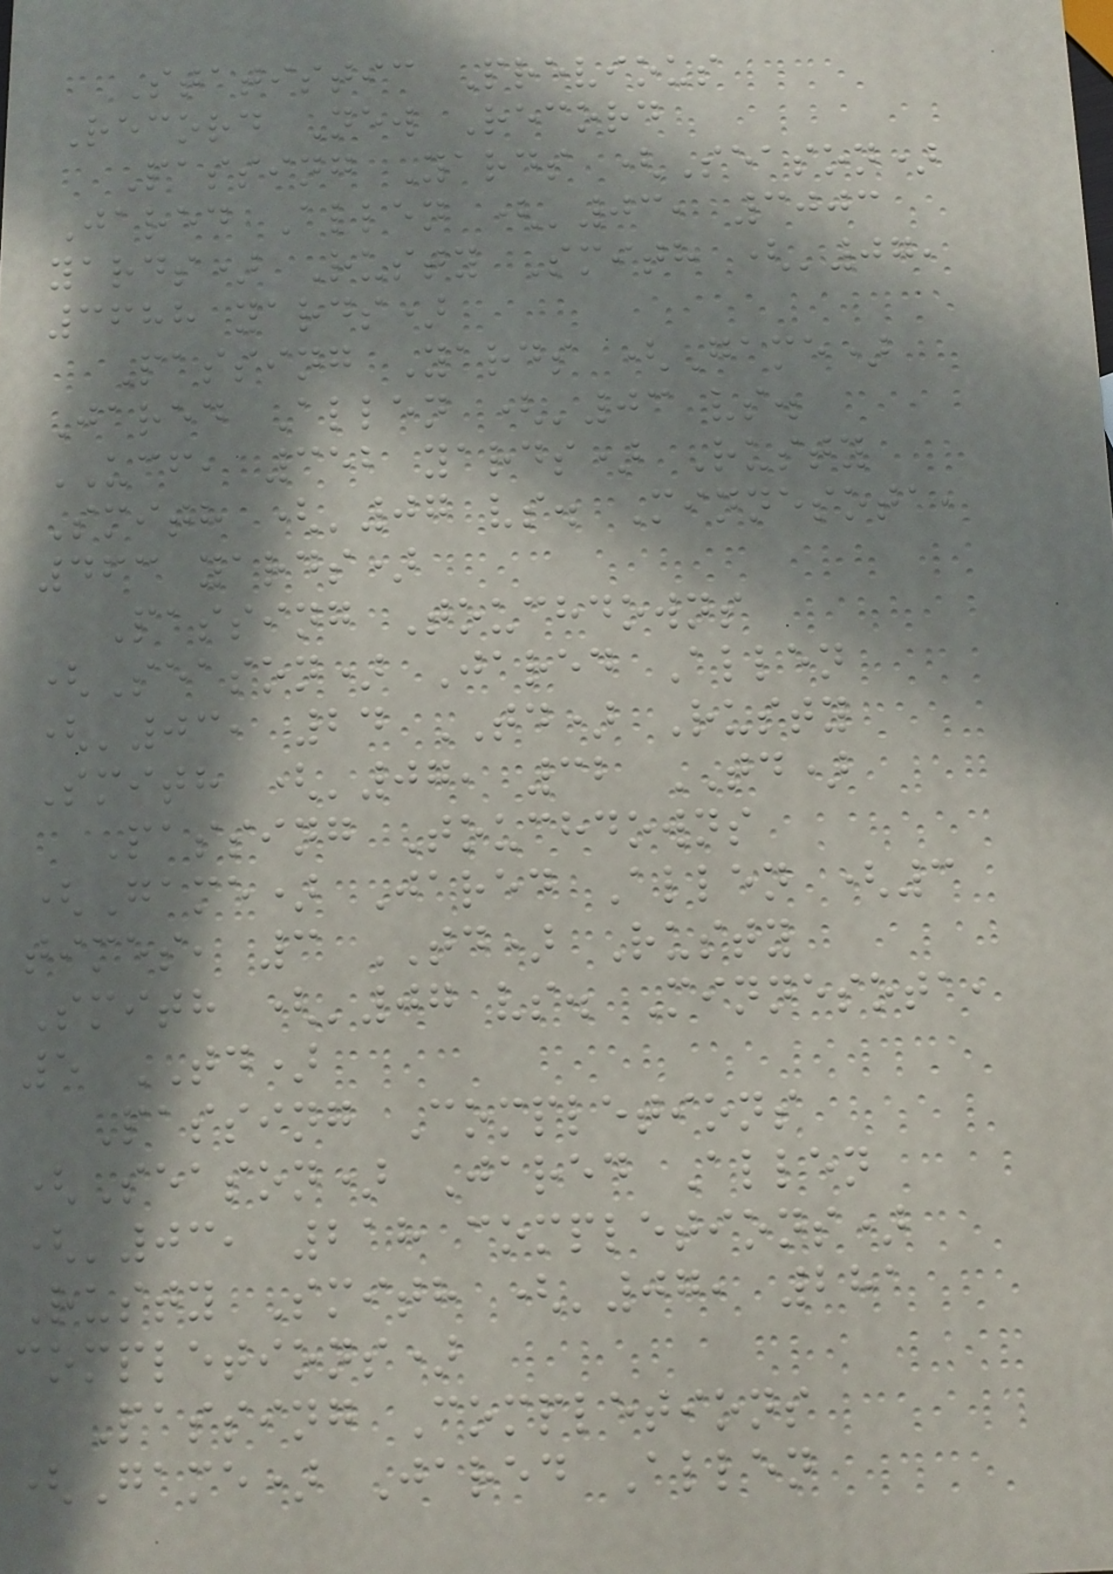Statistic Previous
Record New Record
Passing Yards (Season)
Jared Allen ('03, 3003
yards) Rusty Smith ('07,
3688 yards)
Passing Yards (Game)
Jared Allen ('03 vs.
UCF, 352 yards) Rusty
Smith ('07 vs. Minnesota,
463 yards)
Passing Touchdowns
(Season) Jared Allen
('03, 24 TD) Rusty
Smith ('07, 32 TD)
Passing Touchdowns
(Game) Jared Allen (3
times, 3 TD) Rusty
Smith ('07 vs. Minnesota,
5 TD)
Passing Completions
(Season) Jared Allen
('03, 218 completions)
Rusty Smith ('07, 281
completions)
Passing Completions
(Game) Jared Allen
